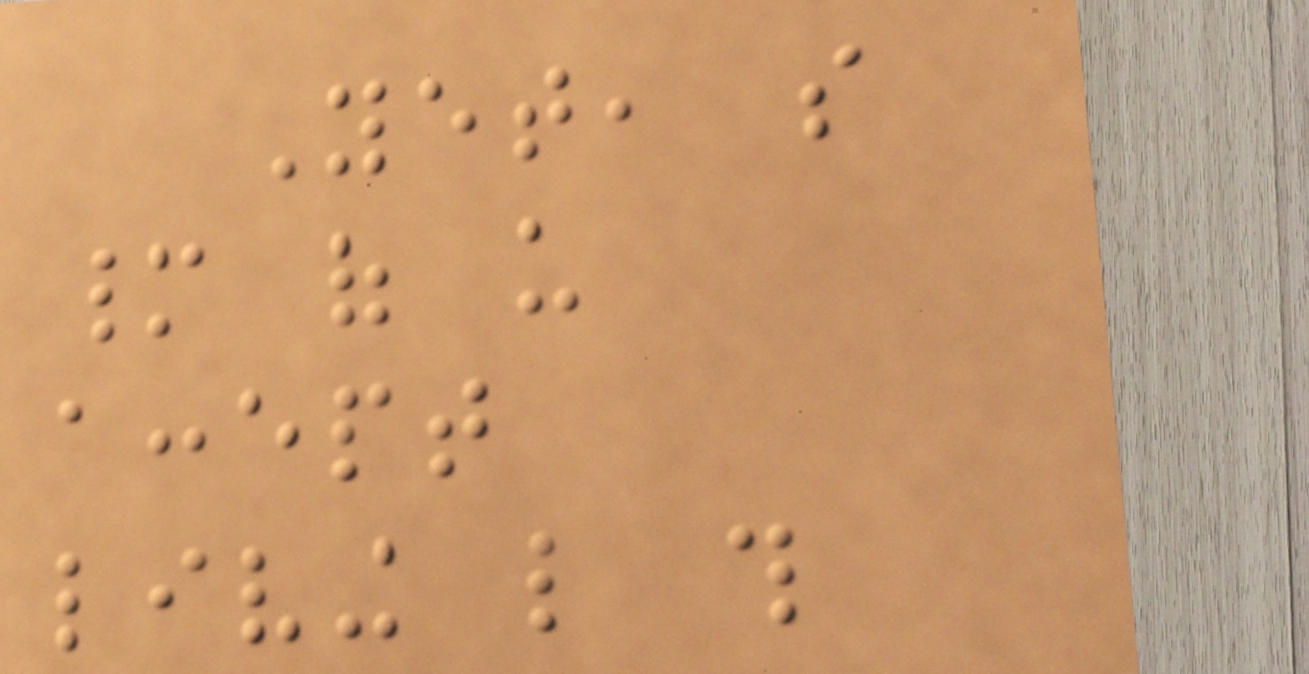Yet, so
many of us
accept
living like this
